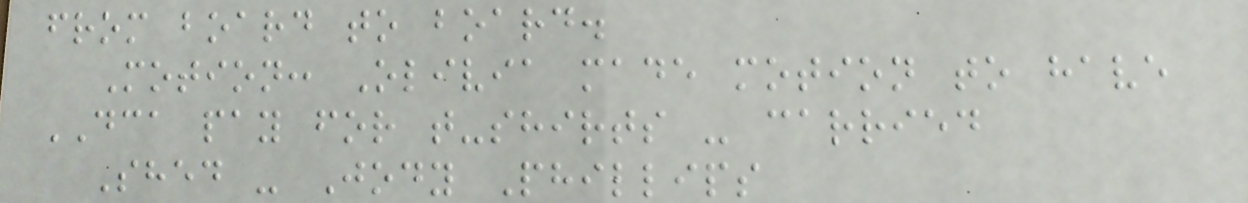from board to board.
Motion: Olivia made motion to have
DCA pay for t-shirts - carried
Shed - Jody Phillips
